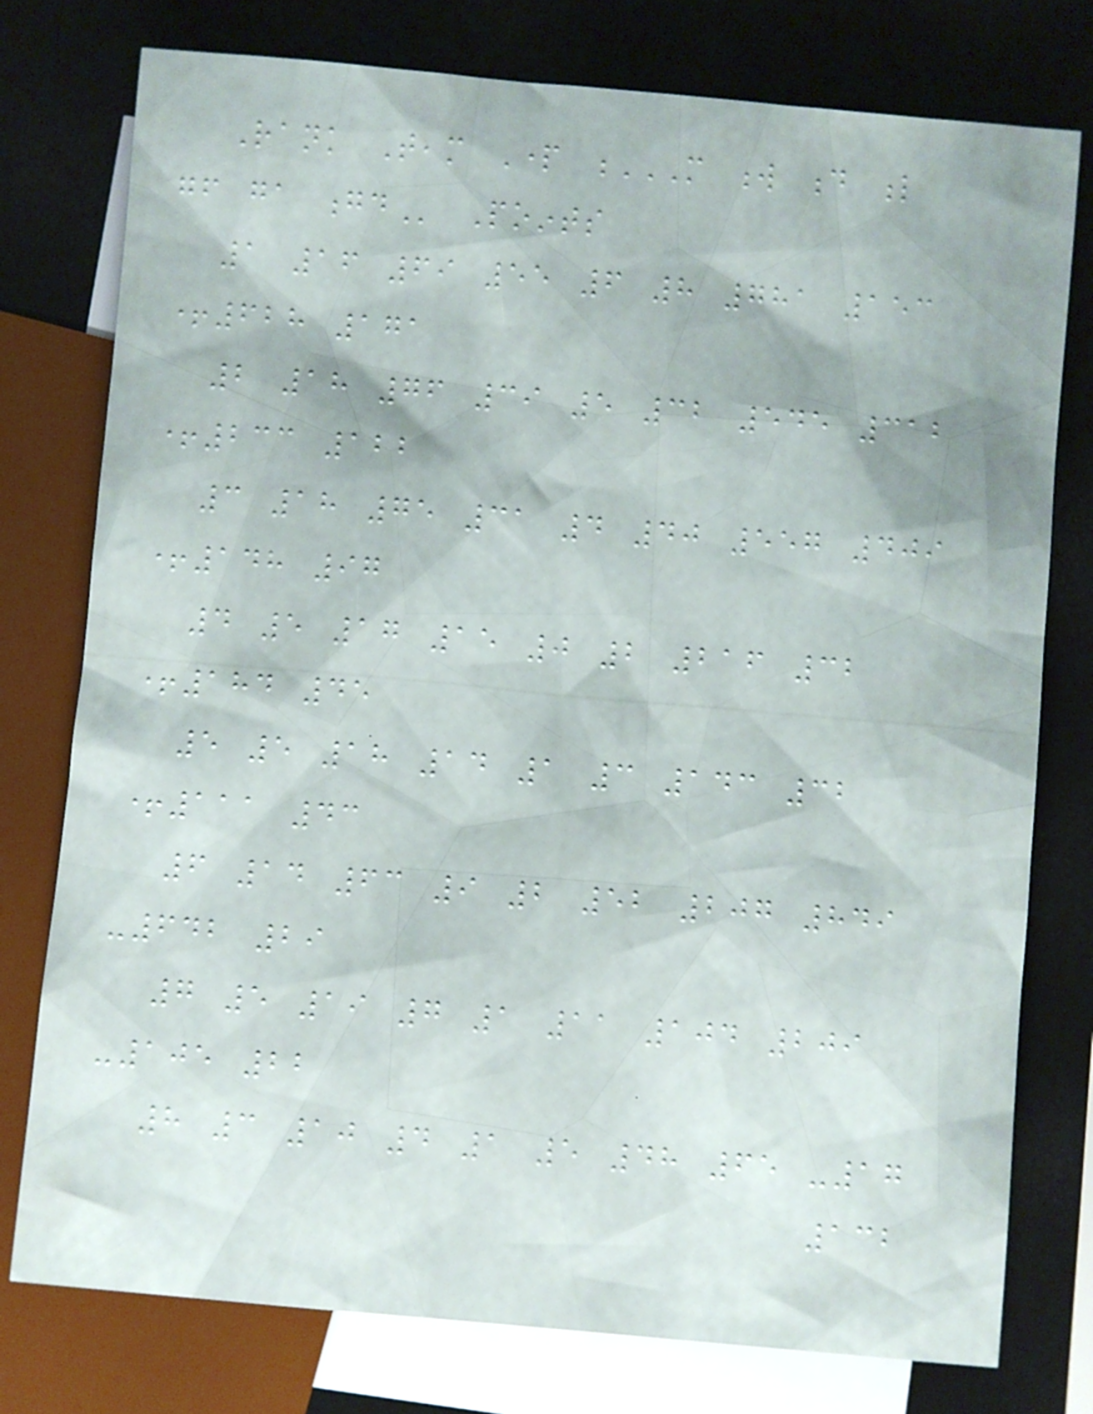Rank Team Part M W D L
GF GA GD Points
1 16 69 55 6 8 781 153
+628 171
2 18 76 39 5 32 545 312
+233 122
3 18 75 31 4 40 557 409
+148 97
4 5 17 15 0 2 216 32
+184 45
5 5 18 14 1 3 143 32
+111 43
6 14 63 9 2 52 207 849
-642 29
7 5 19 7 1 11 104 209
-105 22
8 3 10 4 1 5 48 65 -17
132
